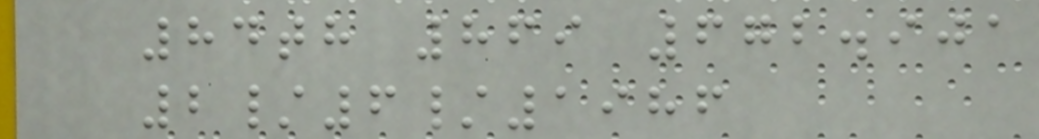84th 869 672.901
2/6/1986
